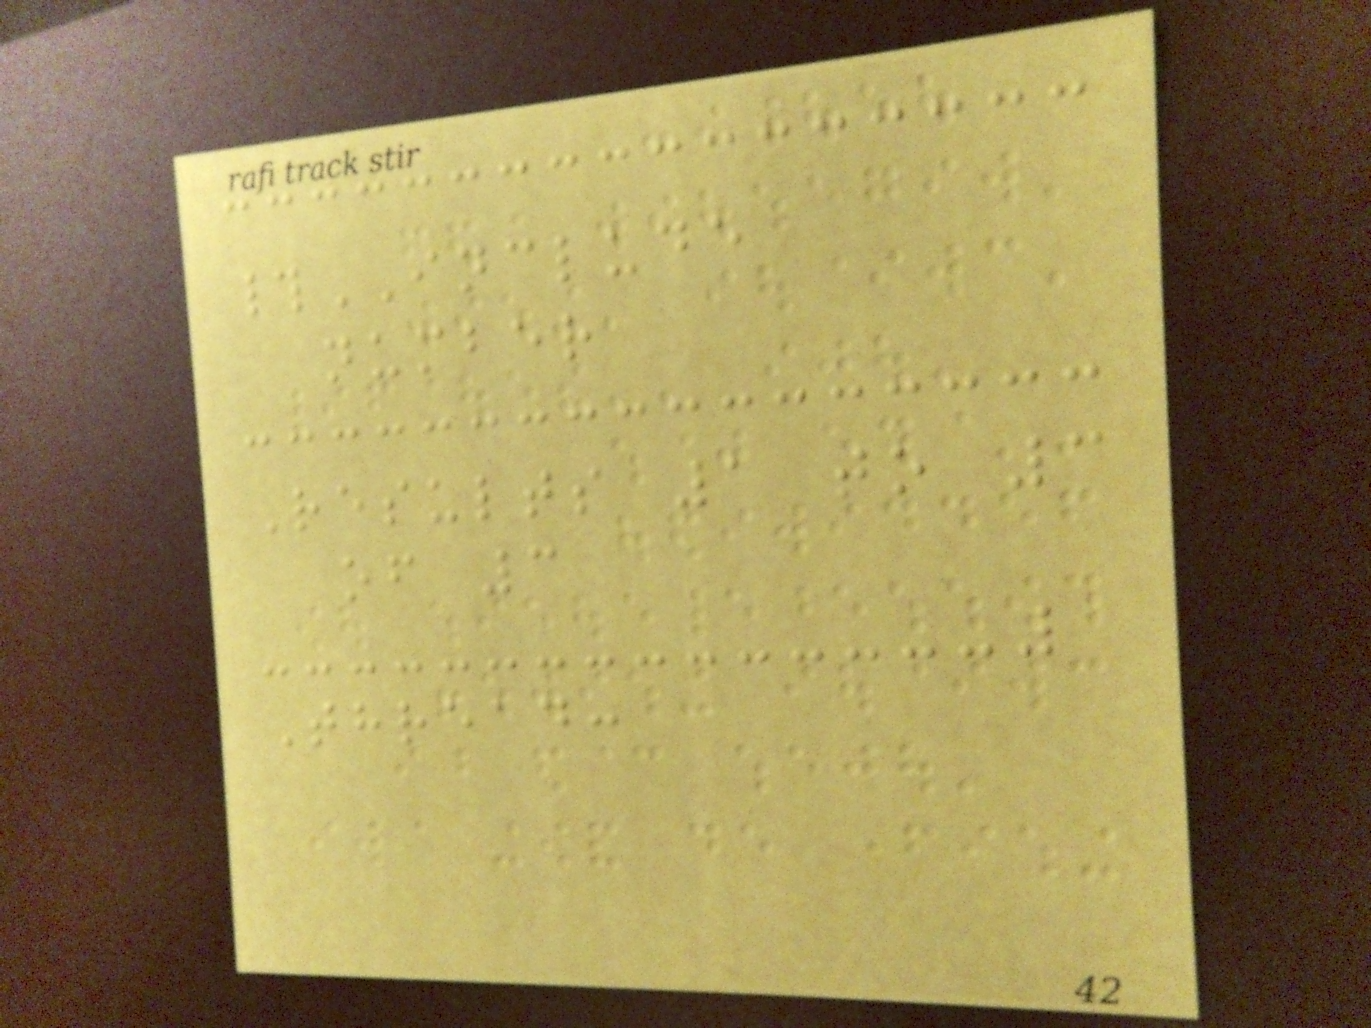#INCLUDE
number
Results 1 to 3
of 3
Thread:
